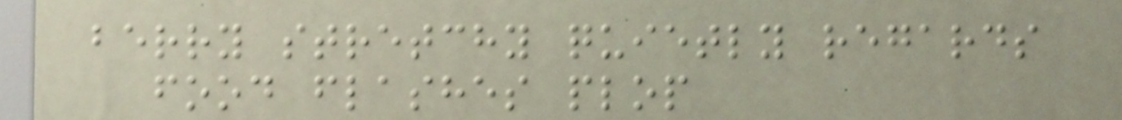berry stretchy quietly regards
food flashes plop
